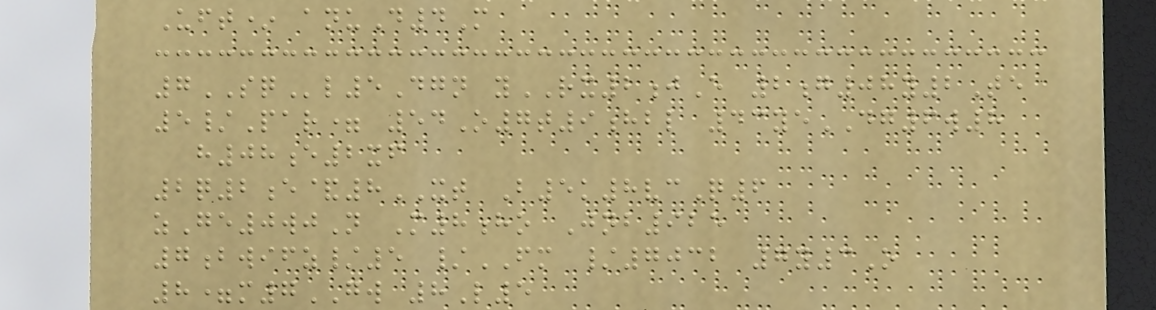Uft* anuD4M
7SQl5Dgn yRX2jE 2g08y2Te
5/Par= 54O7t9hbl 43yeDG6w8
h08e2xf
2q2e&8XT B5k8vcQ6
zGe0wjN M8ho Jnb925
7bwifz/5 /FM /7032 7y3O
8=m7GW 8L5
